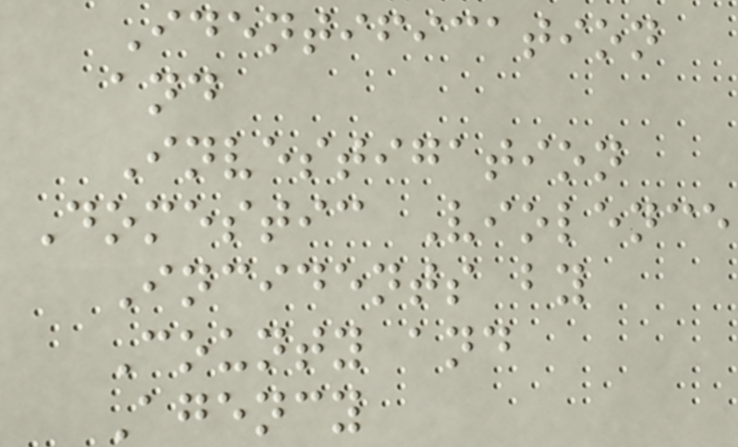Identification
and
Investigation
Domestic Violence
Incidents by
County and
Agency
